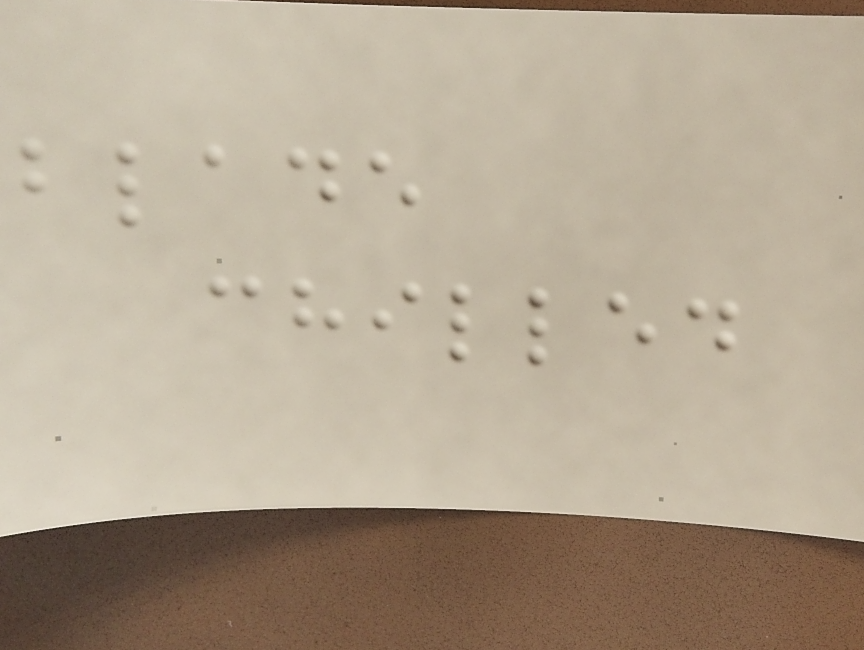blade
chilled
